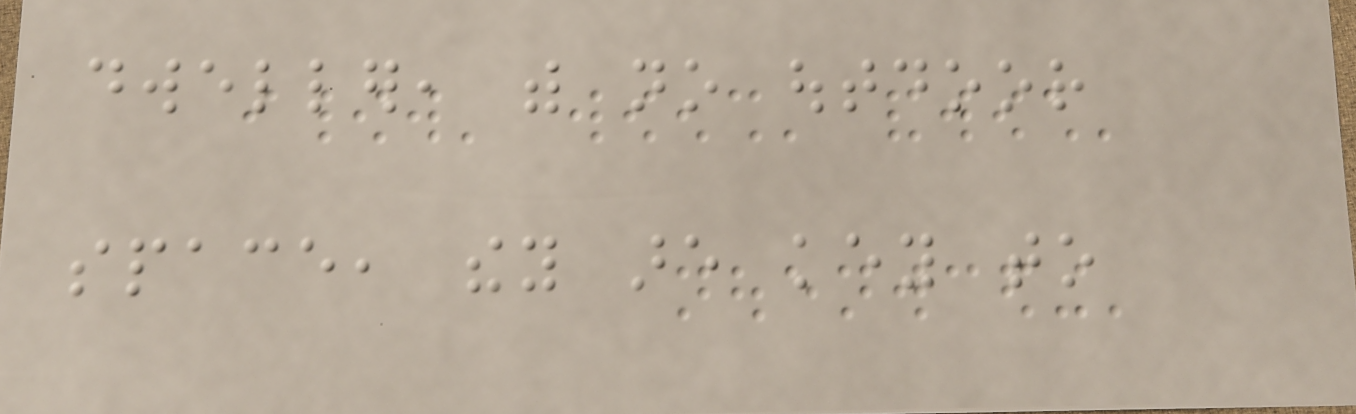dweller, with no outdoor
space, they are key to
